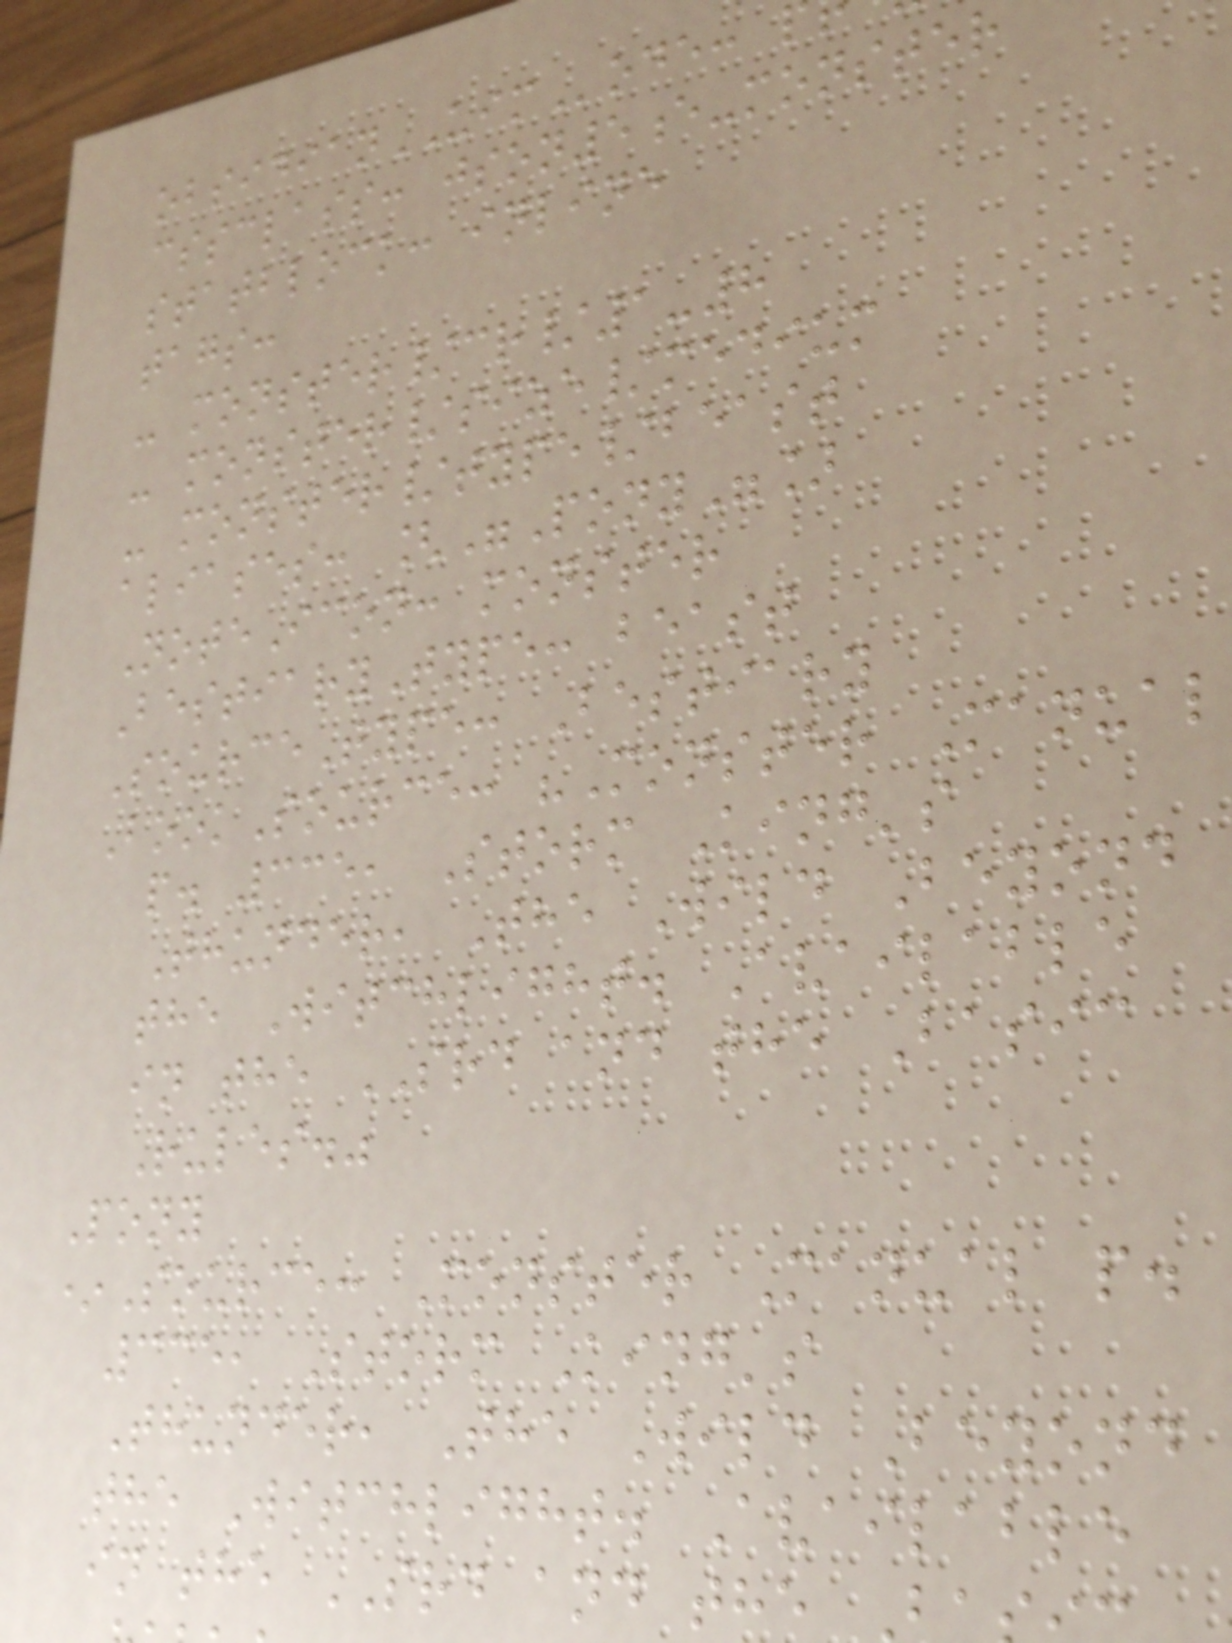obsidianUIMode:
cssclass: json5e-monster
statblock: inline
tags:
- monster/cr/1-8
- monster/size/medium
- monster/type/beast
aliases: ["Pony"]
NoteIcon: monster
BestiaryType: beast
SourceType: Bestiary
BookSource: "Monster Manual
p. 335, Storm King's
Thunder, The Wild Beyond
the Witchlight. Available
in the SRD and the Basic
Rules."
Pony
*Source: Monster Manual p.
335, Storm King's
Thunder, The Wild Beyond
the Witchlight. Available
in the SRD and the
